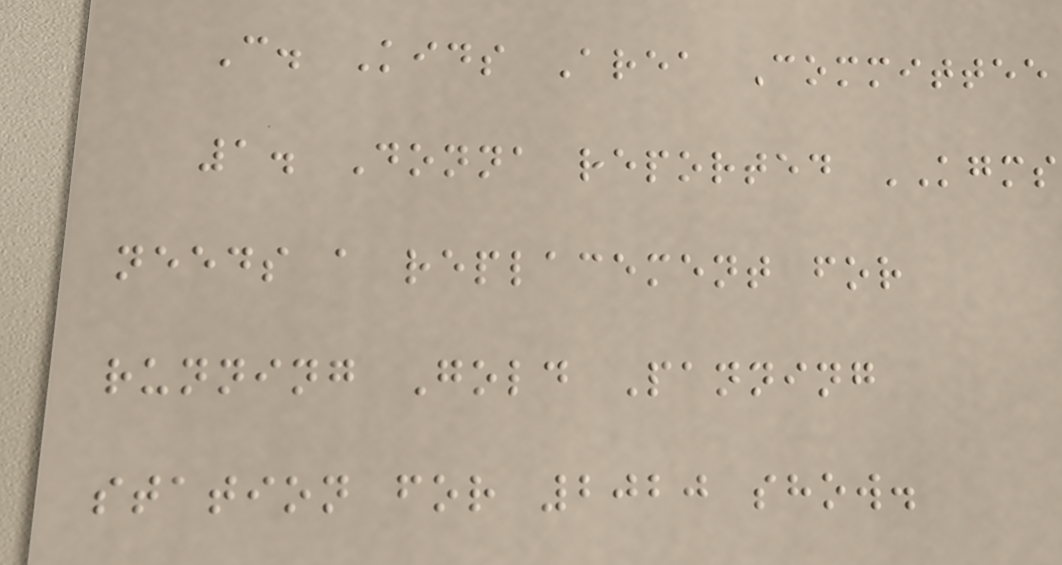C. Kids Area Committee
1. Donna reported KGMS
needs a replacement for
running Gold Panning
station for 2020 show.
